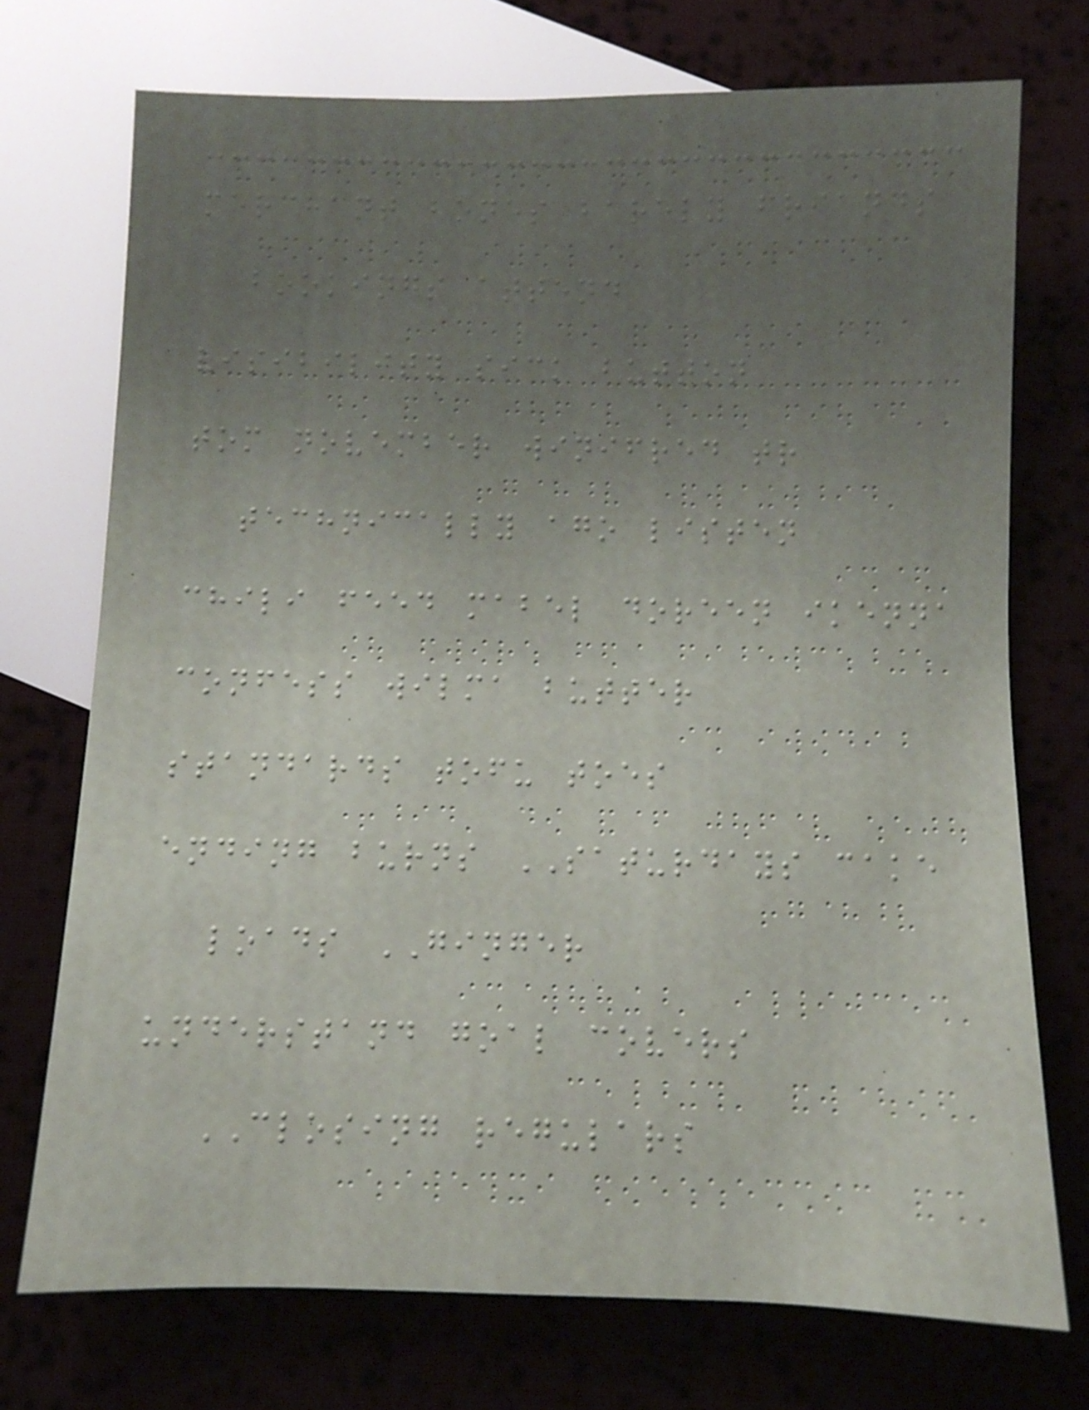merchant bones barely friends
bookings attend
visibility sick button
tom november winifred tr
technically ago listen
chili feed mabel doreen ikenna
confess wilma butter
standards tofu toes
ending burns SATURDAYS cake
loads GINGER
understand goal covers
CLOSING regulars
